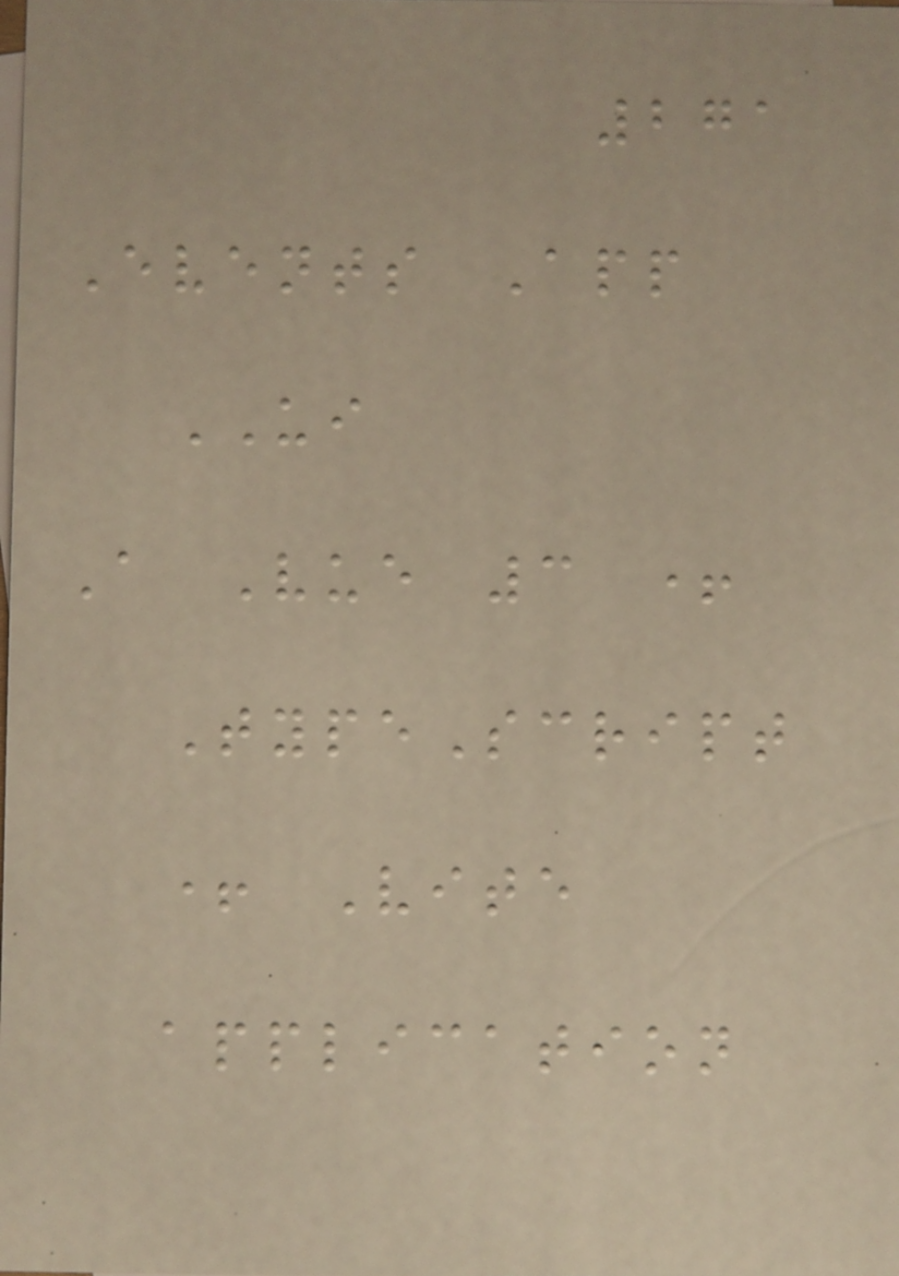271
Events App
UI
A Vue 3 +
TypeScript
+ Vite
application
